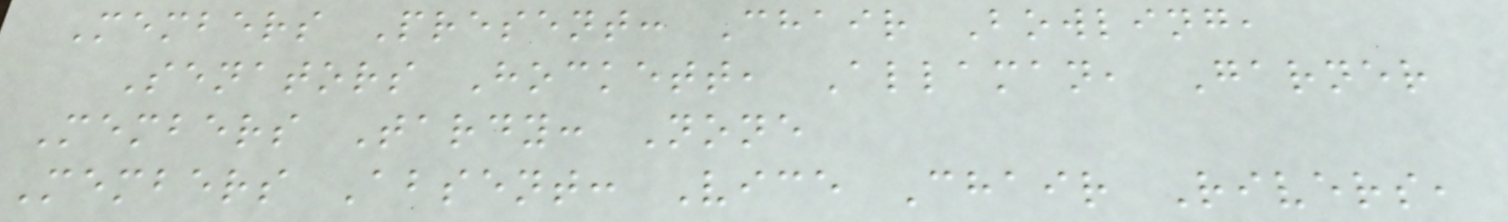Members Present: Chair Bowling,
Senators Hockett, Allaman, Garner
Members Tardy: None
Members Absent: Vice Chair Rivers,
